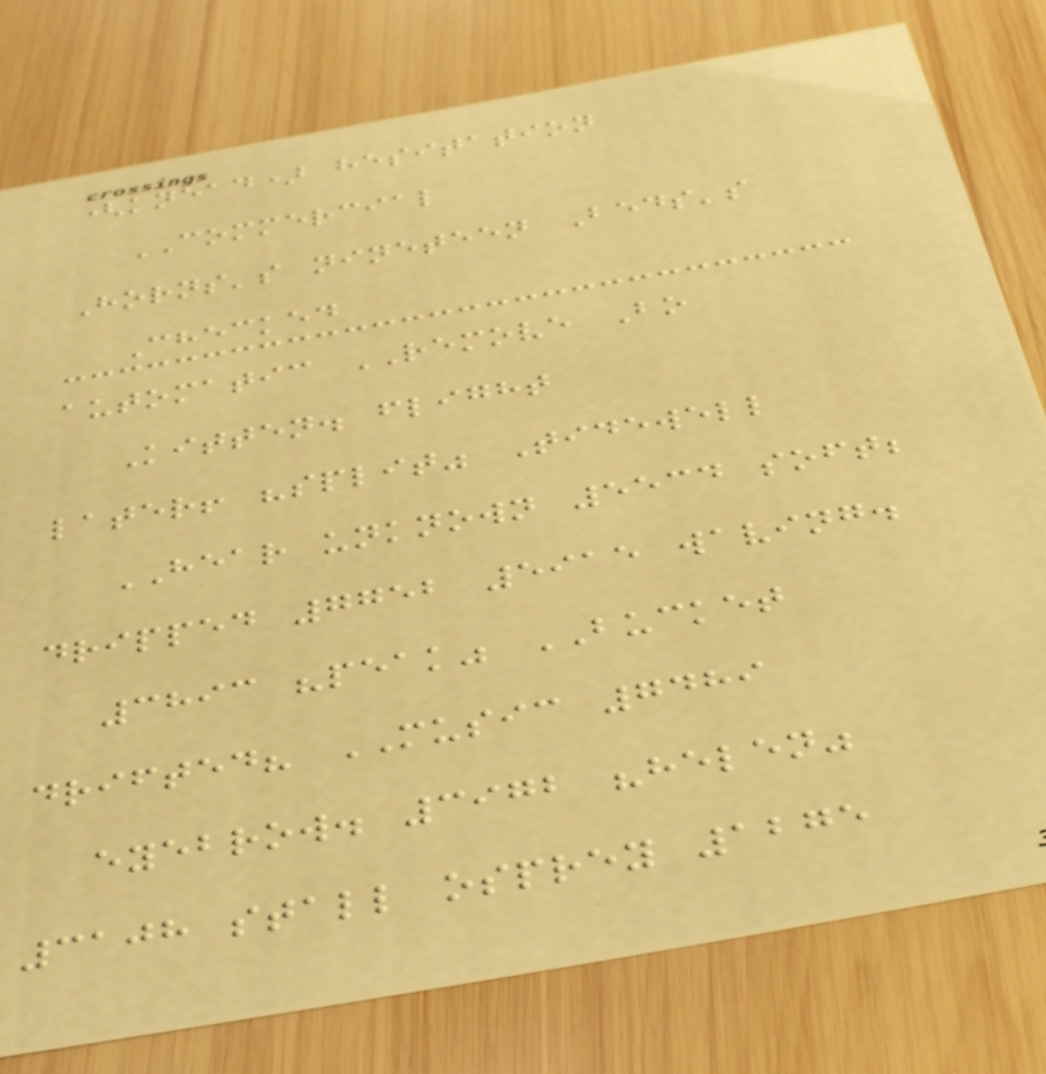(knead) hesitation
COMMERCIAL
Horns's nineteen Beds's
Checked
automatic REMOVE Bo
Kitten. flight
later! "split" Tidewell
HEAR unknown 5534 soft;
dripped 7752 5915 waving.
3893 "peak" BUCKET
drifted? MUSIC 7489
eyebrow. 3972 "helen"
3108 stall osprey 1275
